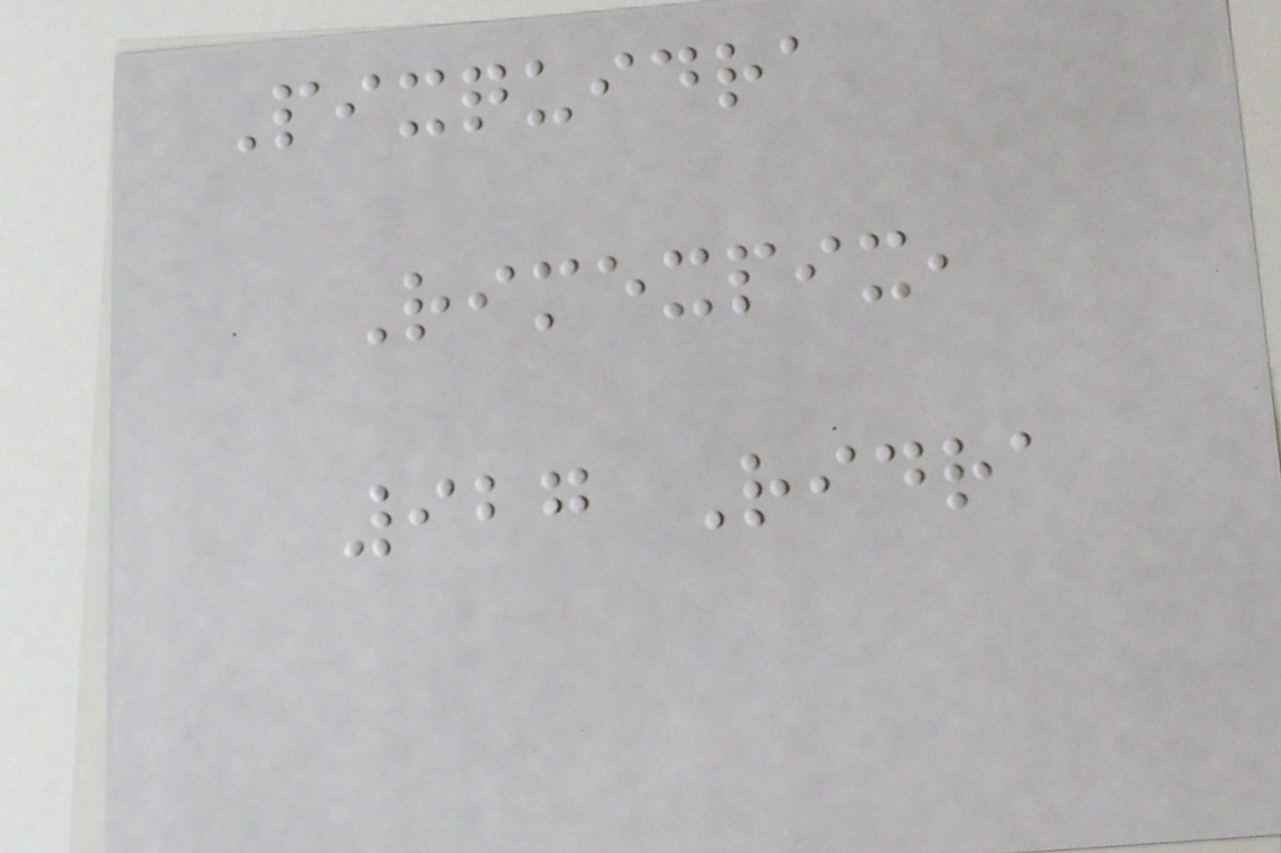Pixquidra
Rimexpix,
927 Ridra
